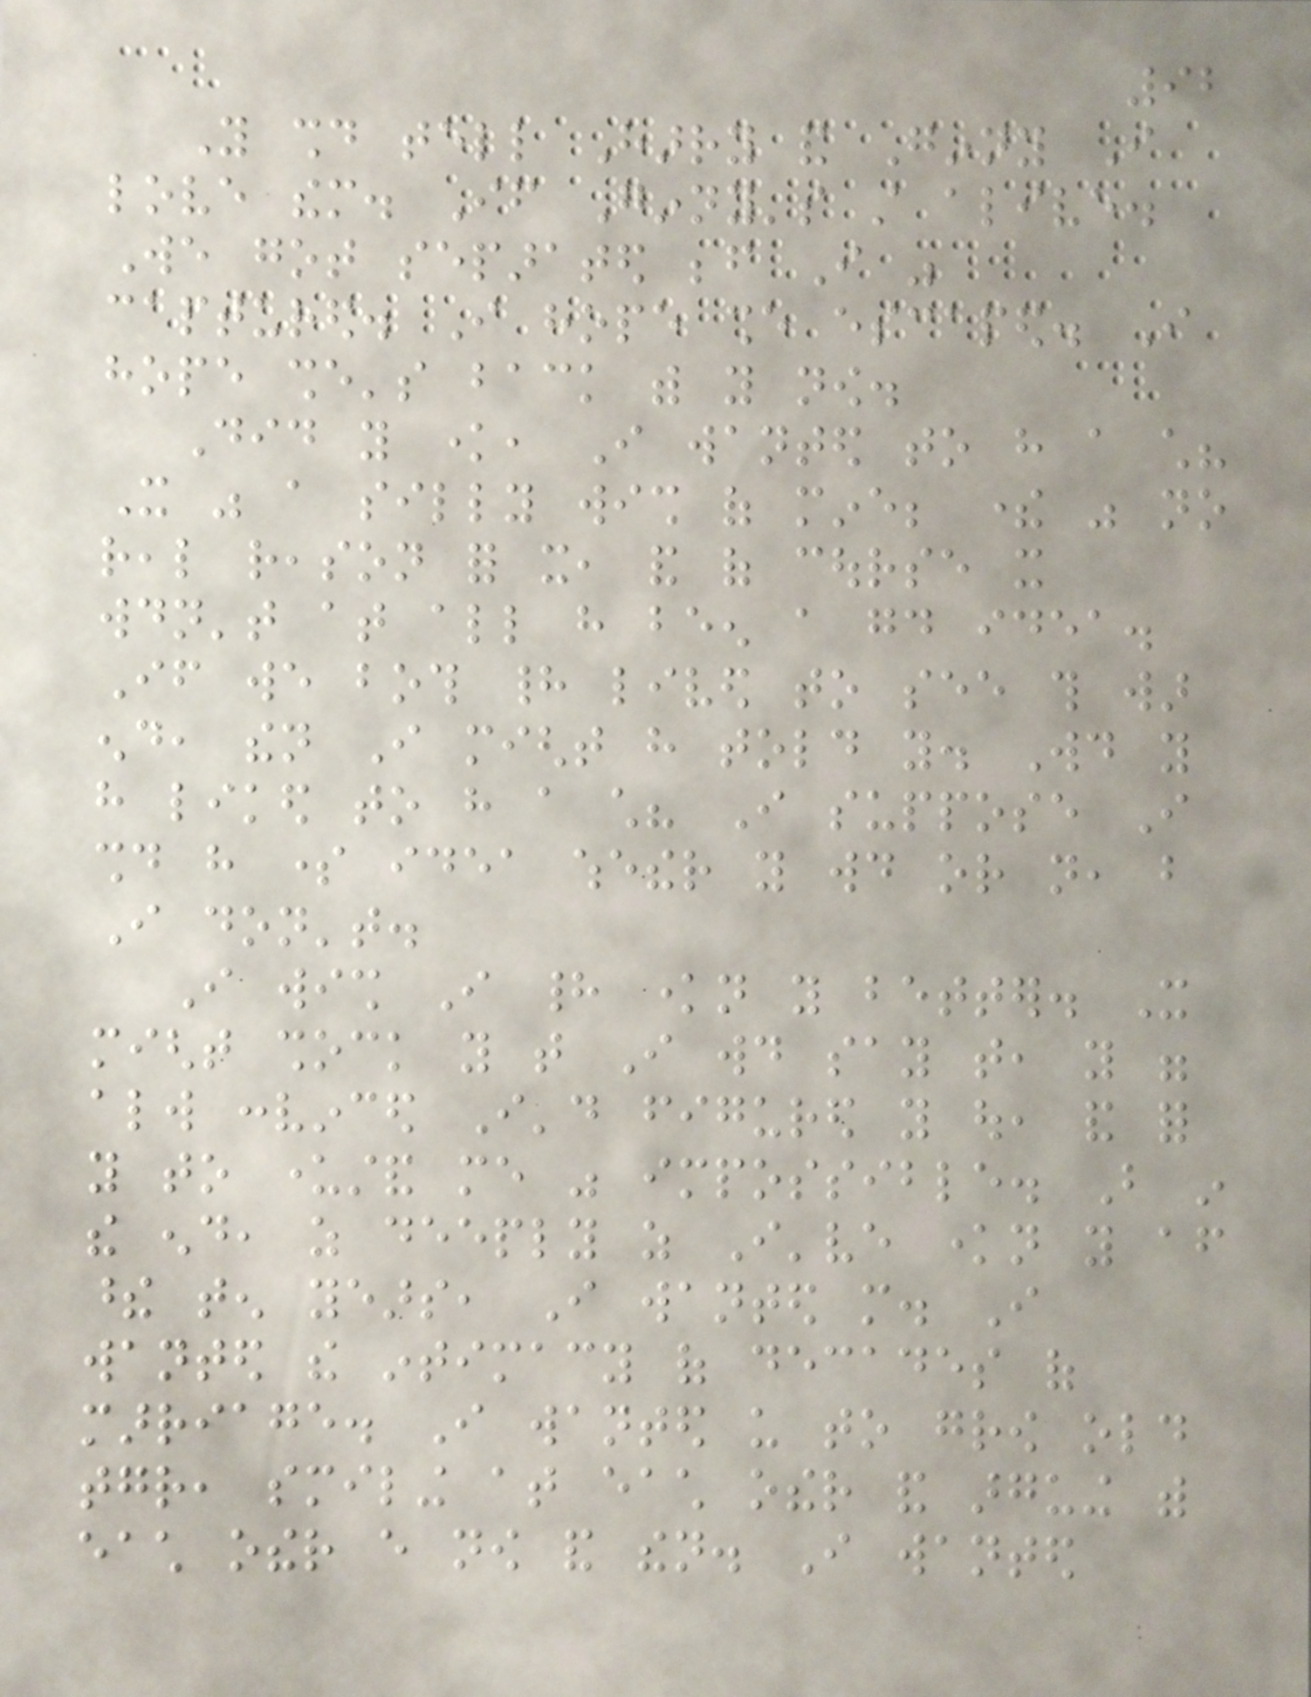92
You should tell Harry and Ginny I
love them. If Ginny's still alive.
We got separated before I was
captured. I hope she escaped. I
hope she's back with you now.
Did you know, I wanted to have a child?
It was a silly wish of mine; there was no
real reason for it, and of course it
wouldn't at all have been a good idea.
If we both had lived to see this war
end, then I might have told you. Would you
have liked to have a child? I suppose I
should have some idea whether you would or not, but
I don't.
I wish I had known you better. It
might shock you that I would say that, you were
always convinced I'd figured you out, and for
you to understand me was impossible. But in
the end, as deeply as I've known you after
these ten years, I wanted more. I
wanted the intimacy of decades of
marriage. I wanted us to grow old
together, smiling at each other and arguing with
each other every now and then. I wanted
